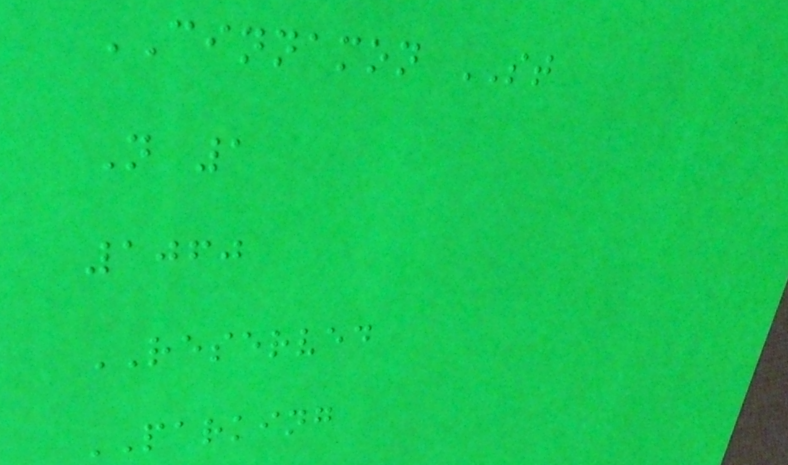CINNAMON ST
N 1
1060
RESERVED
PARKING
